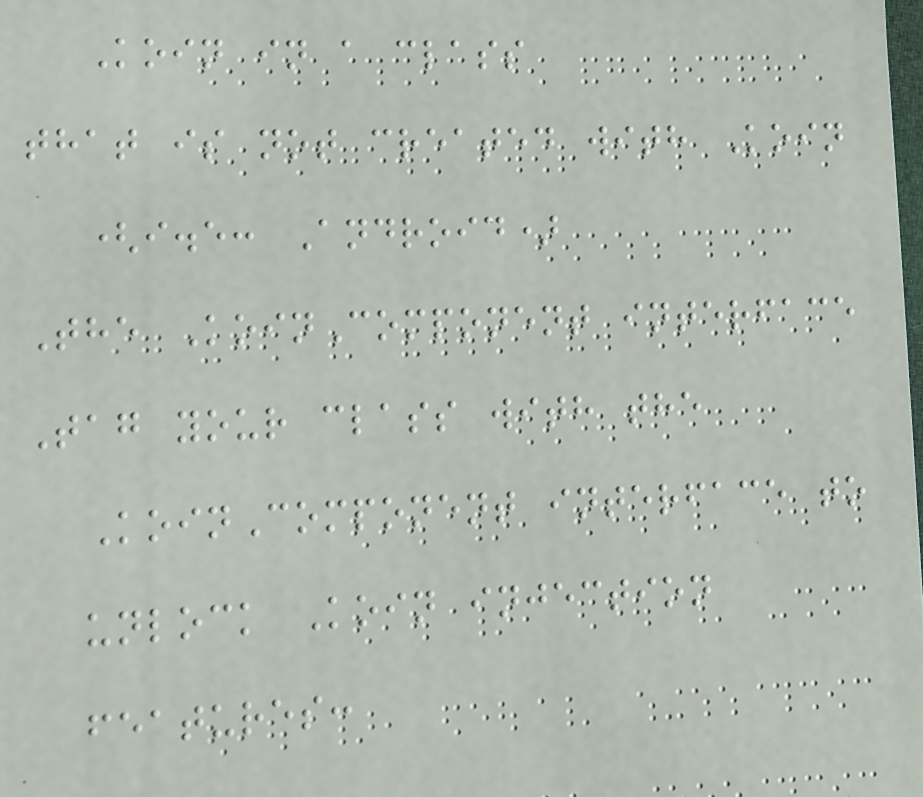Koin in a class
that is not created with Koin
(i.e: Android)
The KoinComponent interface
Tag your class with the
KoinComponent interface to
unlock Koin injection
features:
